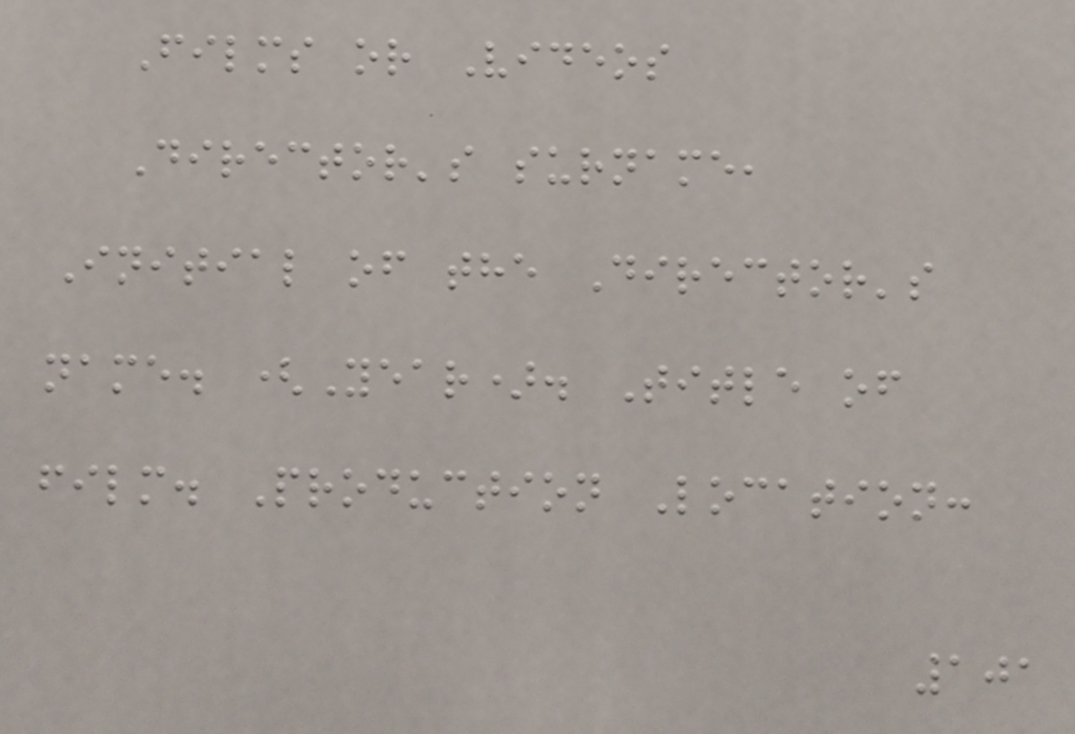Films or Videos
Director's surname,
Initial of the Director's
name. (Year). Title of
film. Production Location:
101
